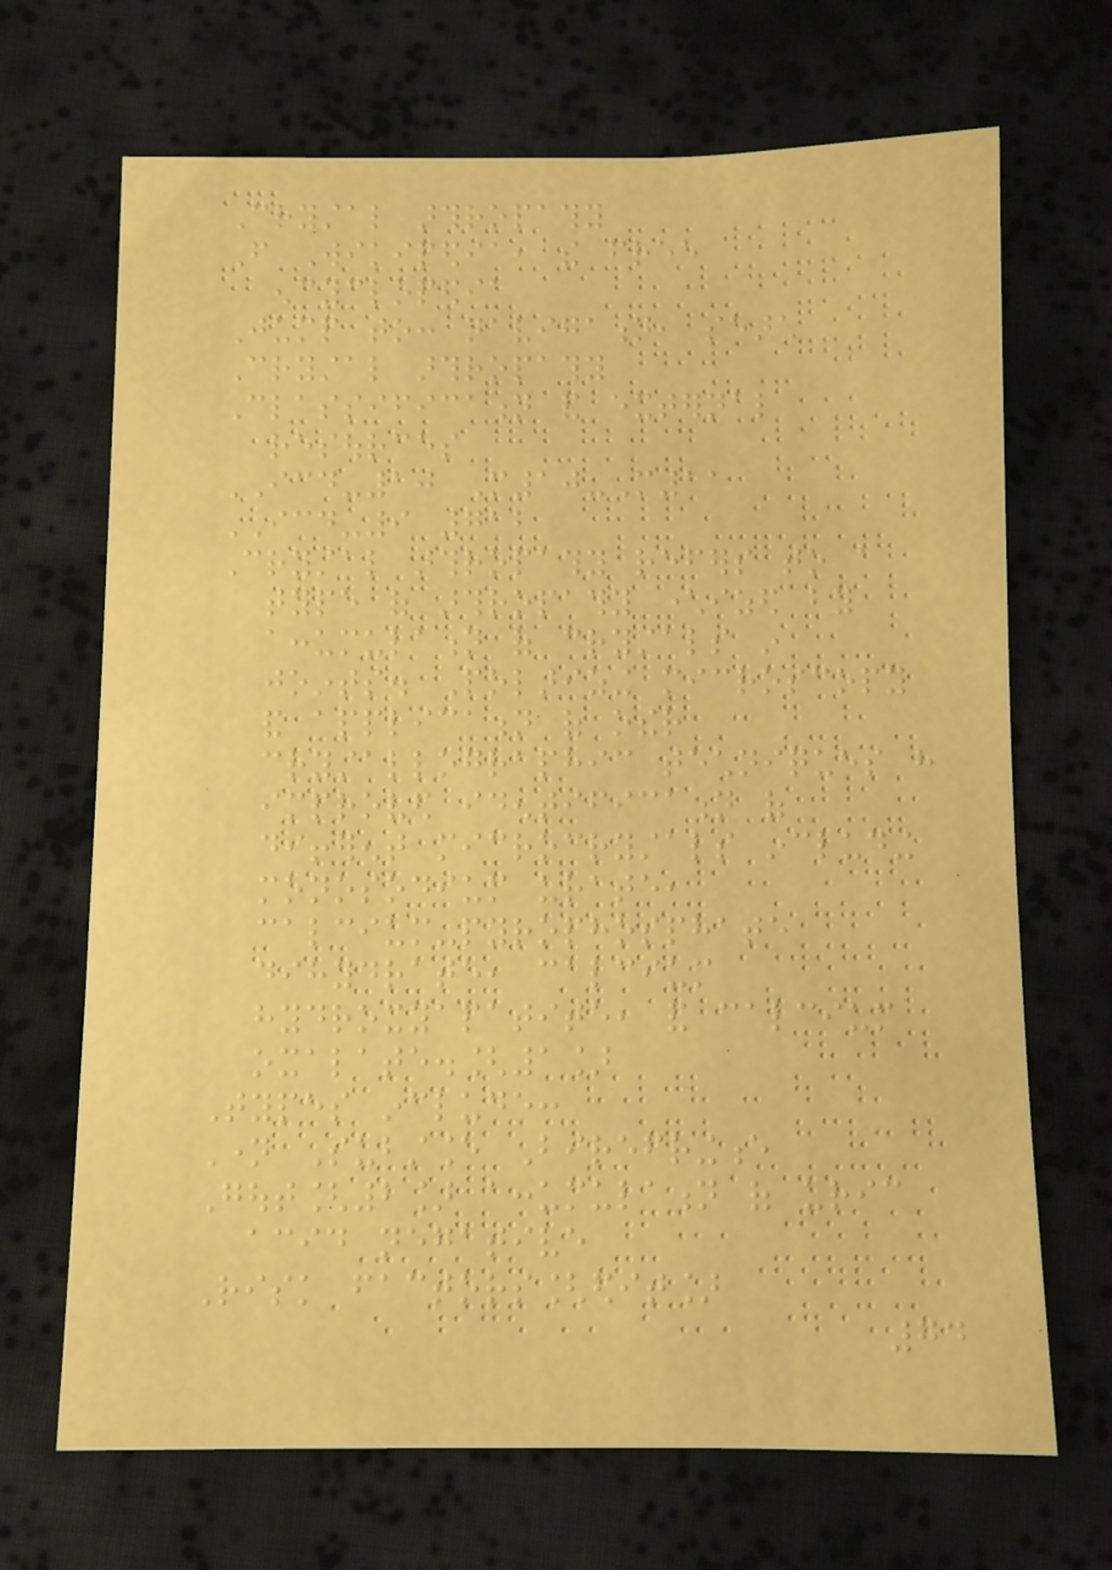Crystal arthropathy
From Wikipedia, the free
encyclopedia
Jump to: navigation, search
Crystal arthropathy
Classification and external
resources
ICD-10 M10-M11
ICD-9 712
Crystal arthropathy refers to a
type of arthropathy characterized by
accumulation of crystals in
joints. Polarizing microscopy
and application of other
crystallographic techniques have
improved identification of
different microcrystals including
monosodium urate,
calcium-pyrophosphate
dihydrate, calcium
hydroxyapatite, and calcium
oxalate.[1]
Types include:
Name Substance Birefringence
Gout[2] accumulation of uric
acid negative
Risk factors[edit]
74
